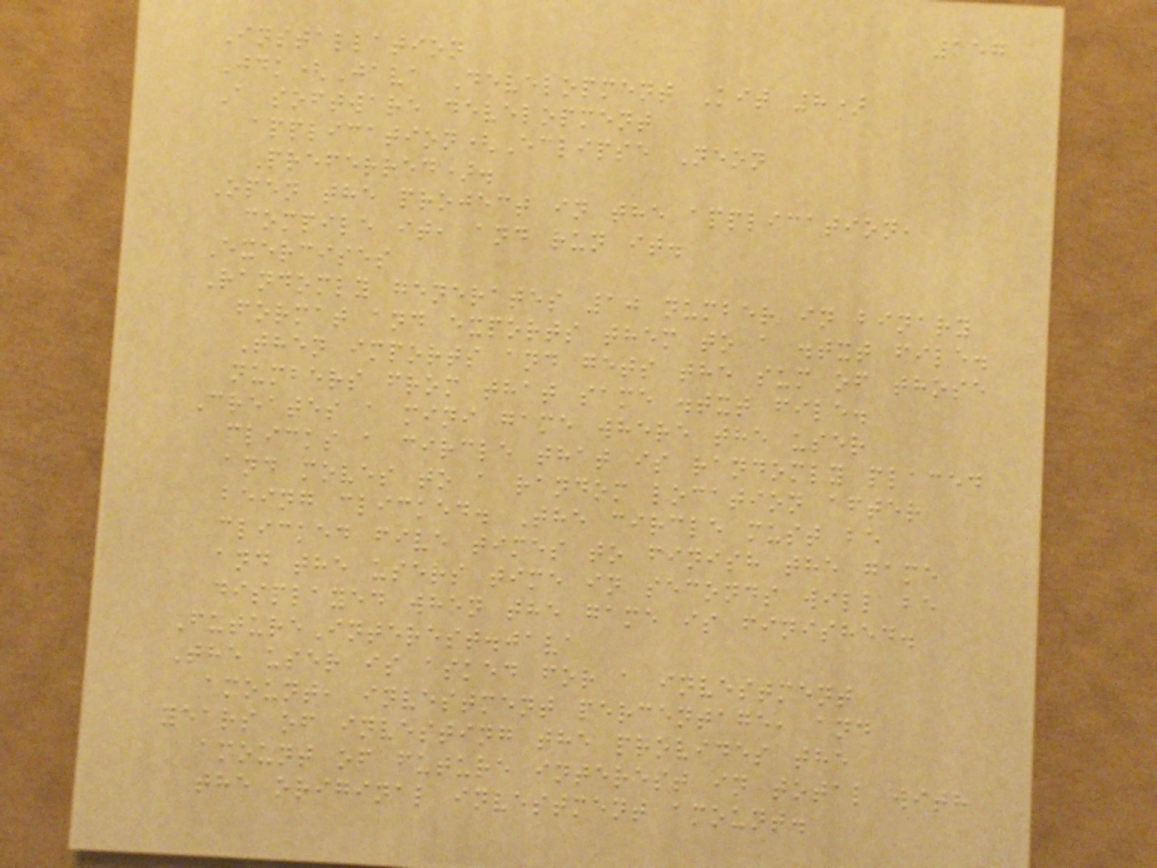157
Installation
Jdk(Java Development Kit 8)
A software development
application(Eclipse Neon
Preferred).
Open the project in the application,
compile it, and run it.
Exercises
Randomly generates 10 number in binary
format and exports them to a .txt file.
Then imports and gets the sum of those
numbers from that same .txt file.
Creates a mini game where the user
clicks a circle that is randomly placed
and moves to a random location after
being clicked. The circle must be
clicked five times to finish the game
and the users time in seconds will be
displayed when the game is finished.
FutureInterest.java
The user is asked for a investment
amount, investment percentage, and
years of investing the provides the
amount of future interest in total with
the original investment amount.
